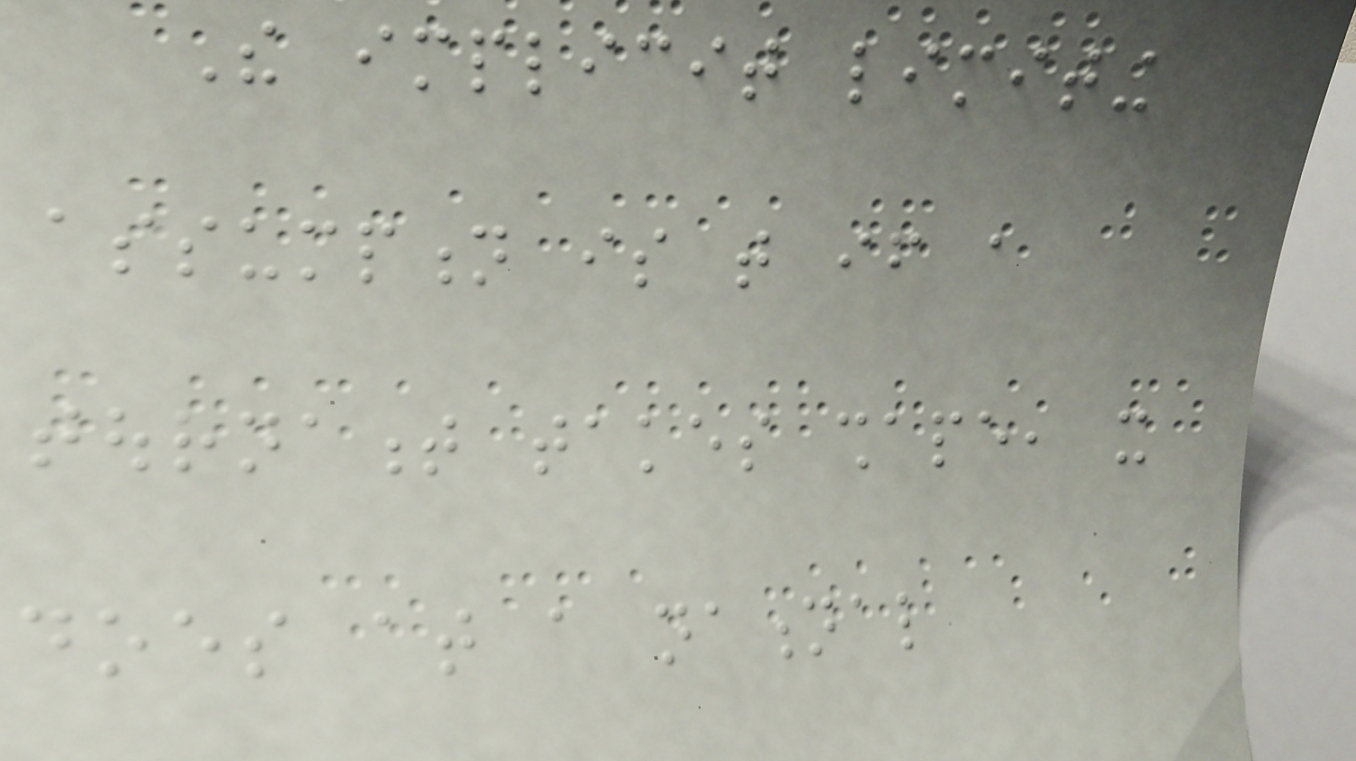The implicit limiting
assumption is that if a
tournament takes shape, it
does at a national
